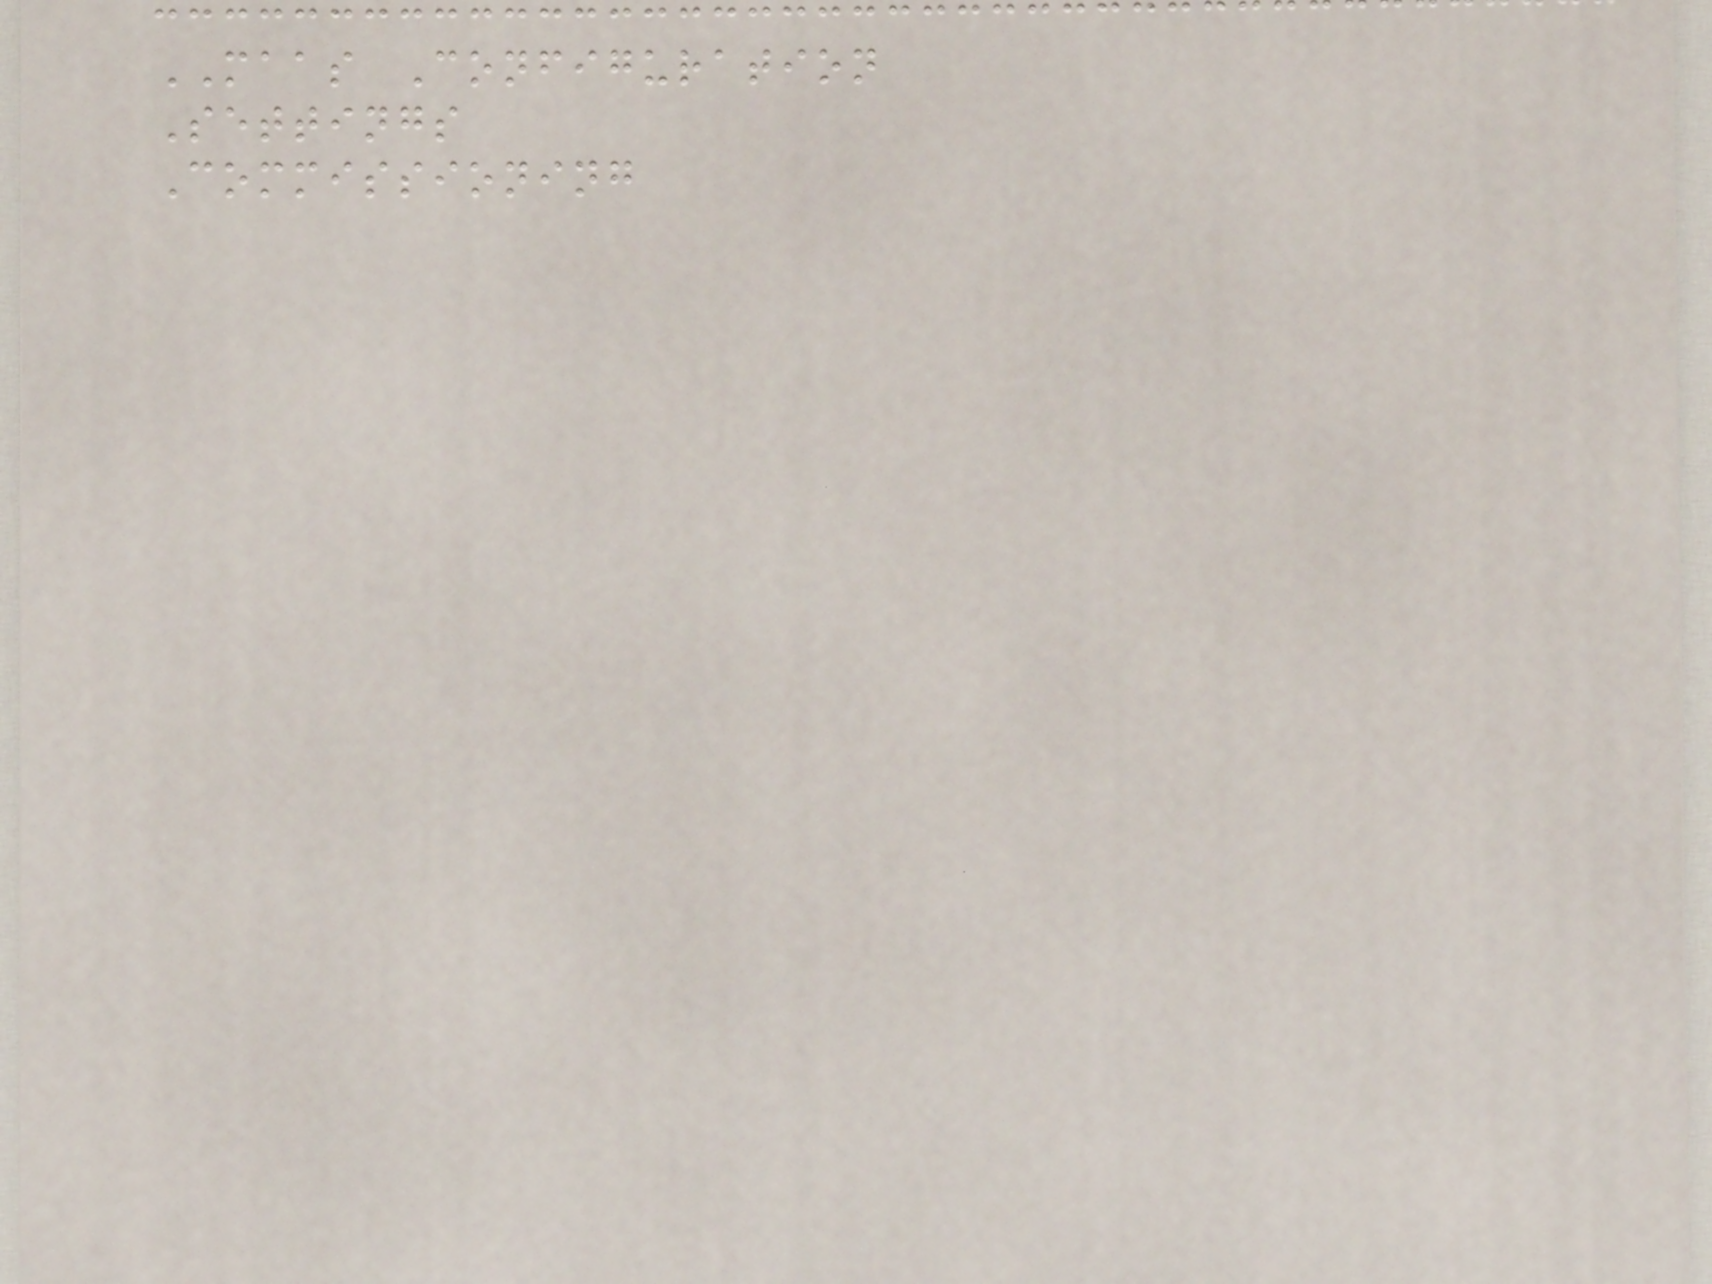MAAS Configuration
Settings
Commissioning
